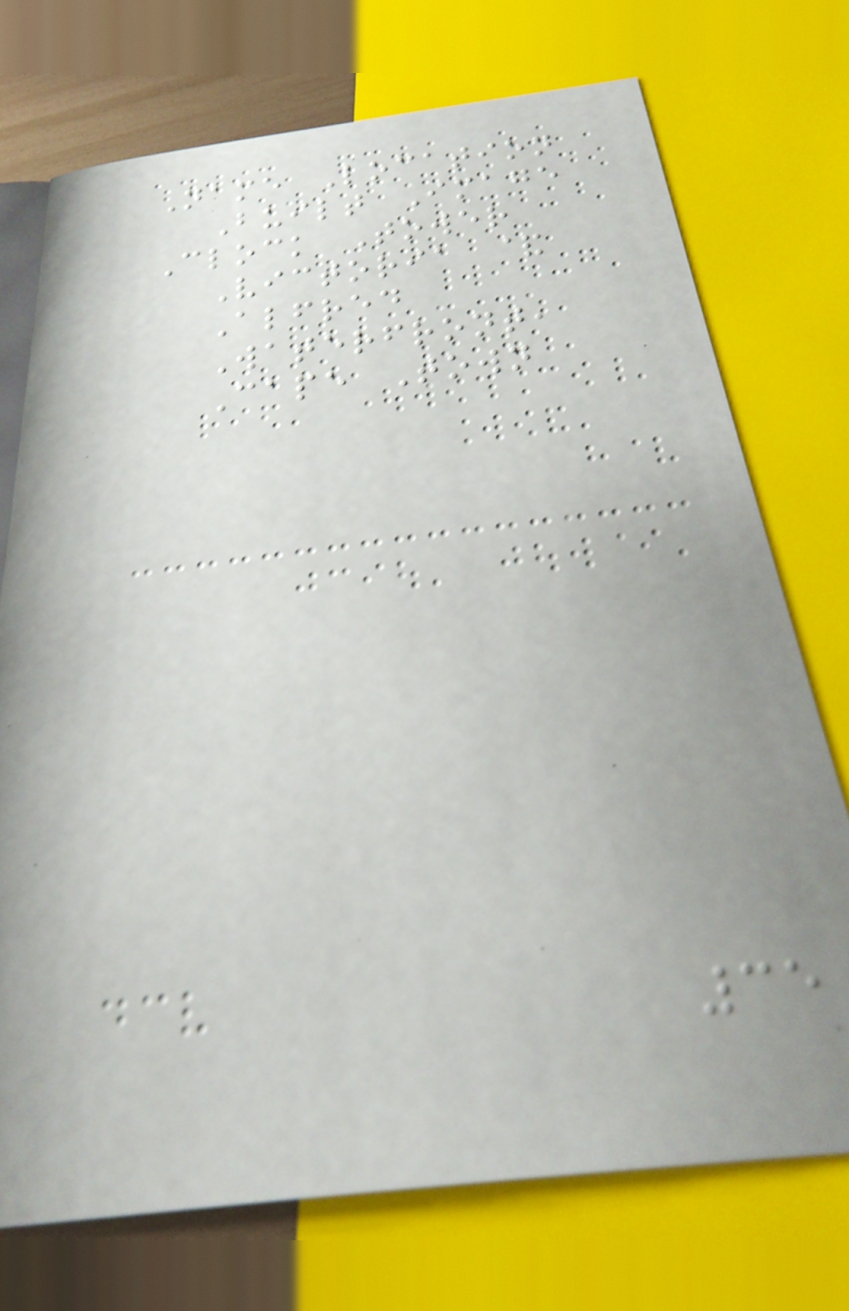Name Location
Built Image
Clock Tower
Victoria &
Alfred
Waterfront,
Cape Town
35
